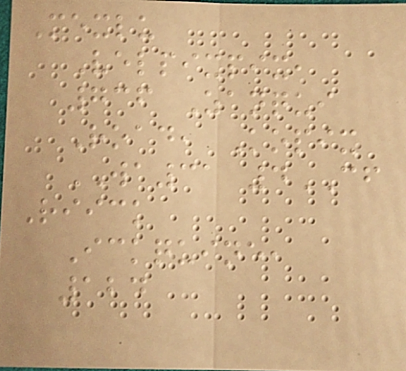Mexlu
Velpixpix,
736 Zanqui
Road, Kopix
WA31 4CF
Riick
Ickquine,
124
